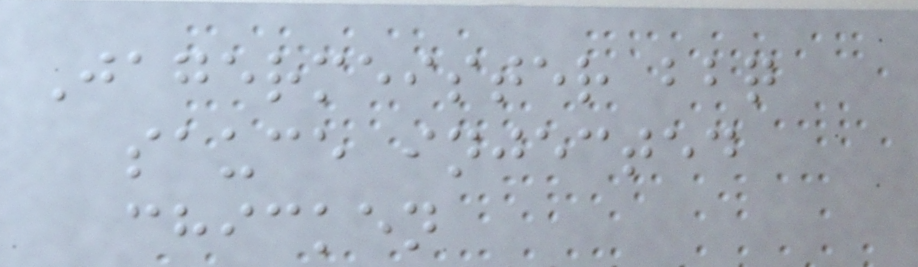Jagermeister bbq
sauce injected
chicken
